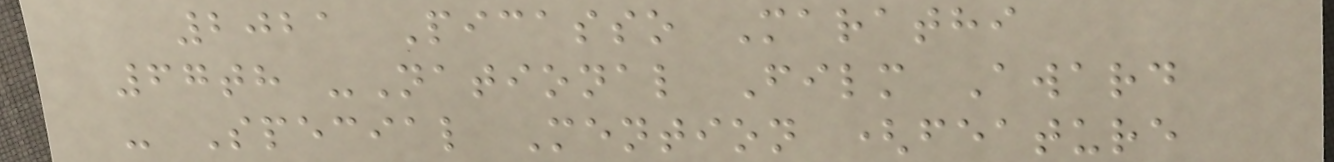2021 Picasso Marathi
67th -National Film Award
- Special Mention (feature
